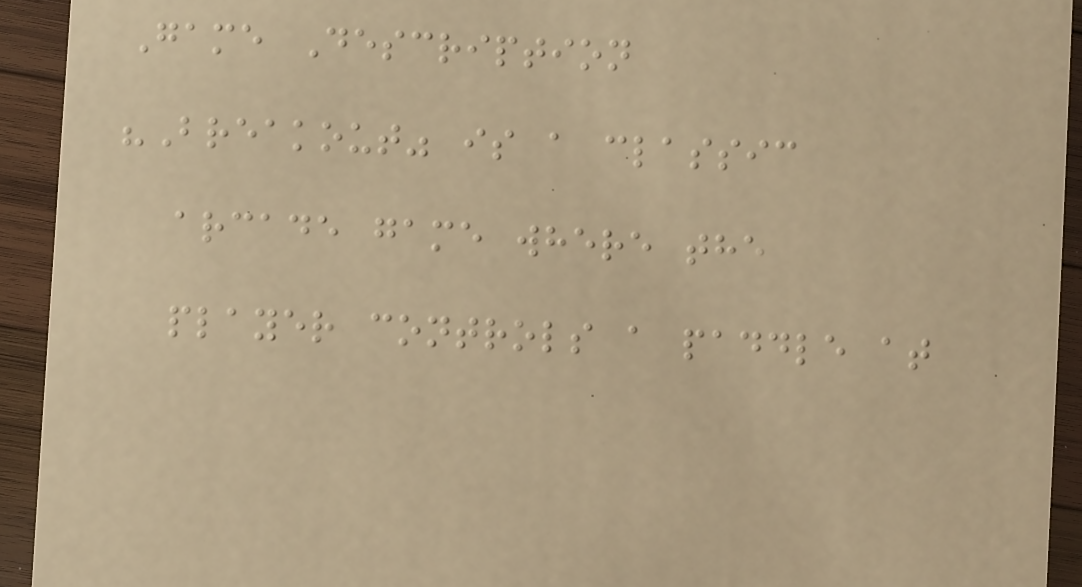Game Description
"Breakout" is a classic
arcade game where the
player controls a paddle at
